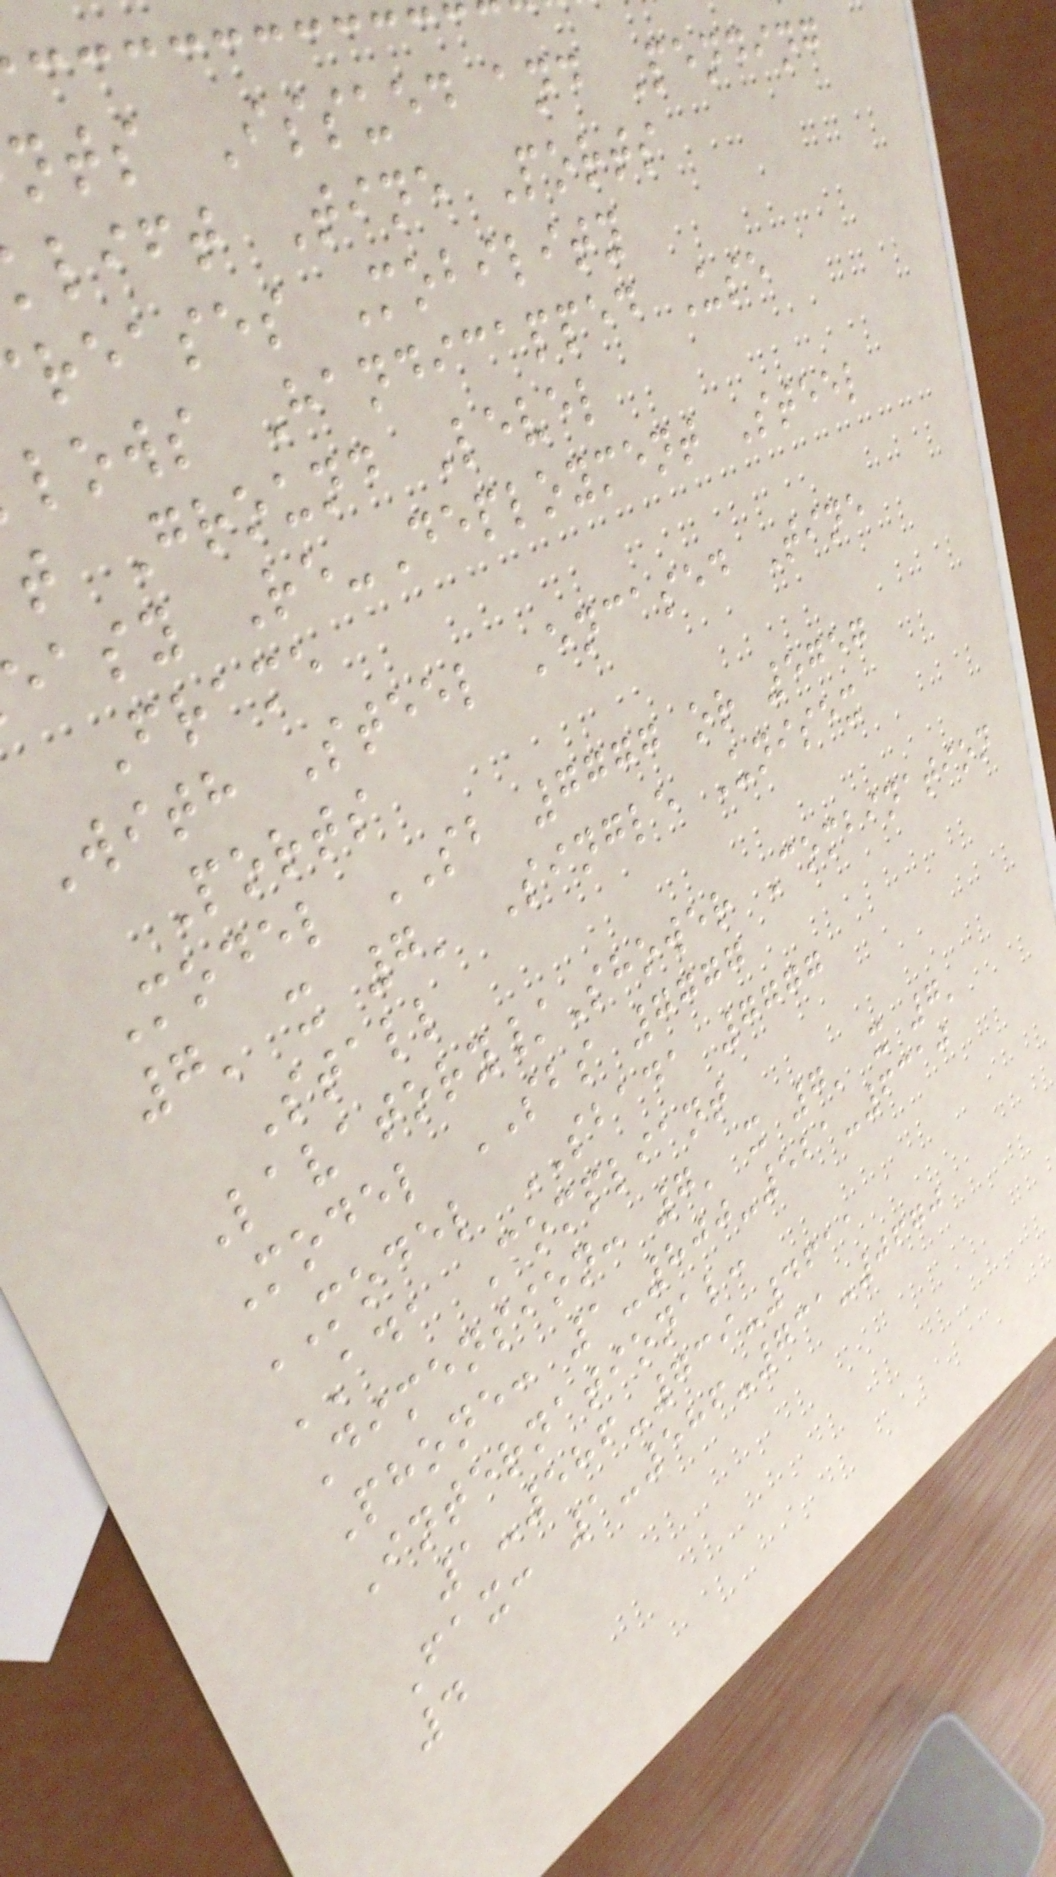nts Issued and Pending
lift Tine Ports
reases Mobility
lows Handicapped Use
t Ground Level
easy Re-Deployment Steel
Frame
With Steel Encased Tine
Ports
Model SB 7777 or 5757
7' x 7' Single Unisex
Stall
Lavatory/Shower Combination
Model SBS 7777
MODEL SBADA 7777
ADA Compliant
Dimension: 7' x 7' x 7'
Phone: 1-800-521-6310
International:
1-586-739-4611
Fax: 1-586-731-0670
4
